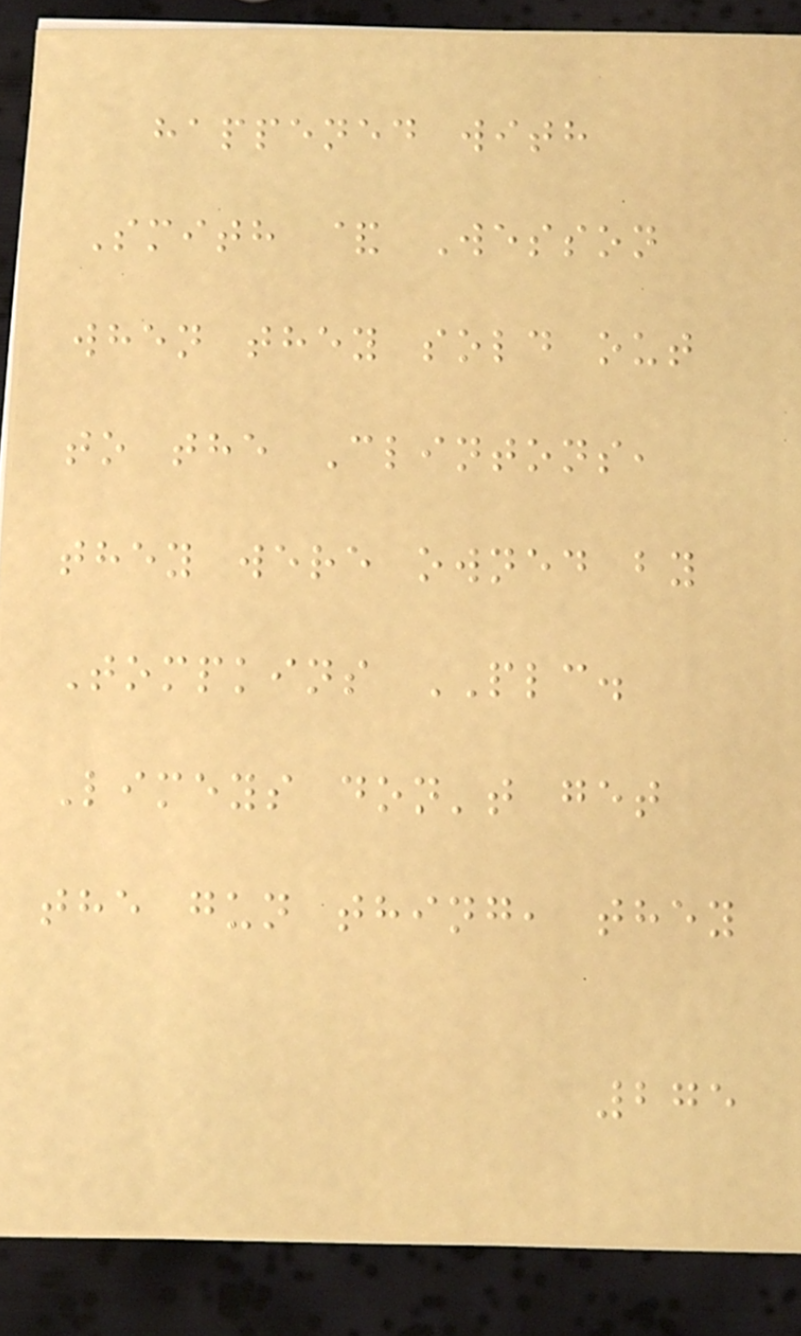happened with
Smith & Wesson
when they sold out
to the Clintons,
they were owned by
Tompkins PLC.
Limeys don't get
the gun thing, they
275
